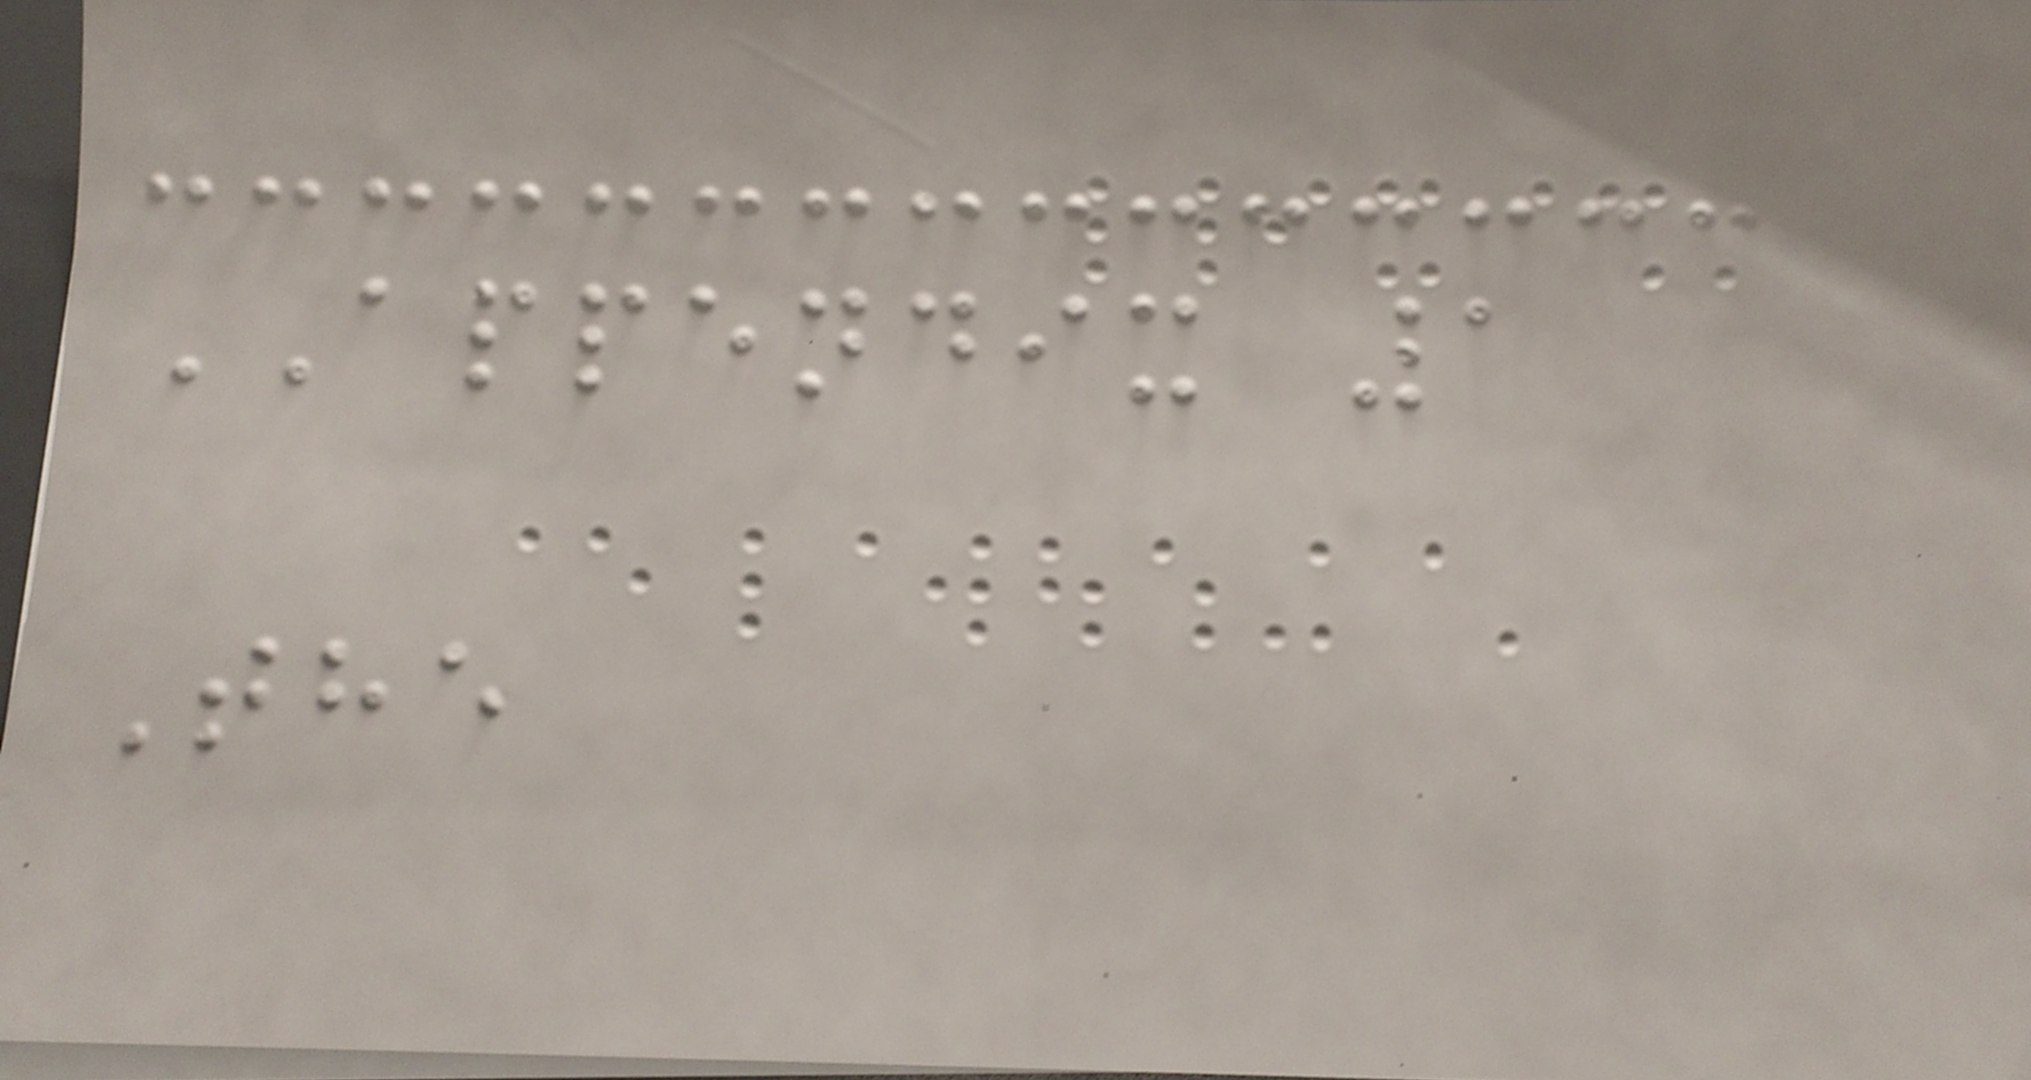APPENDIX 1
The
